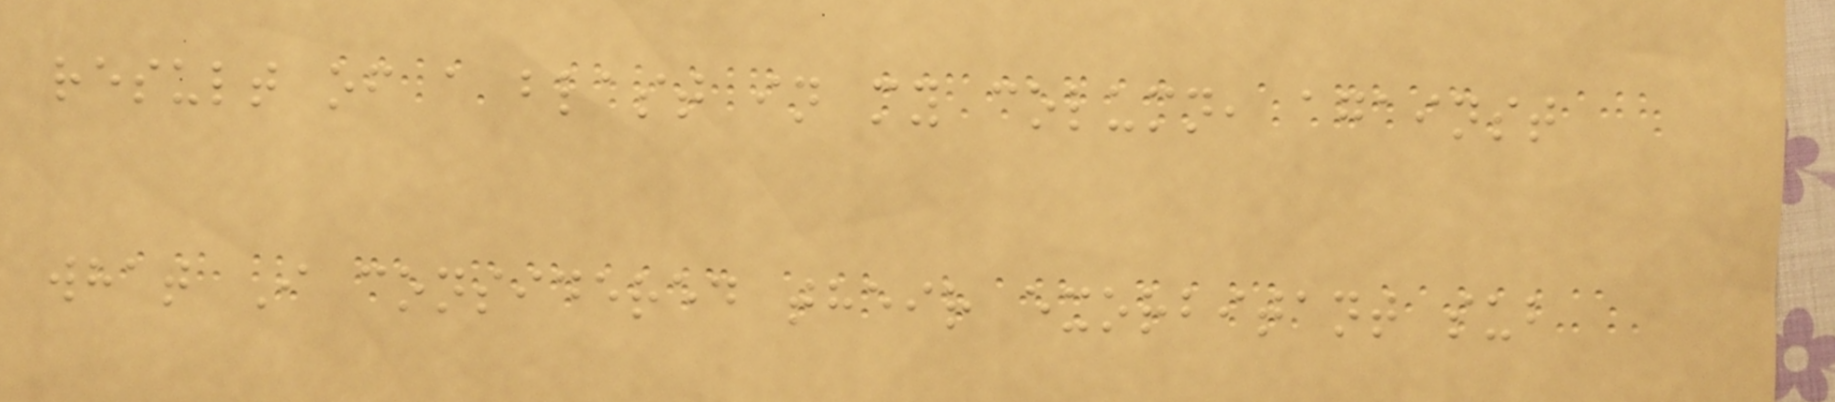result of a blast in my column, against
what I considered their exorbitant sub
